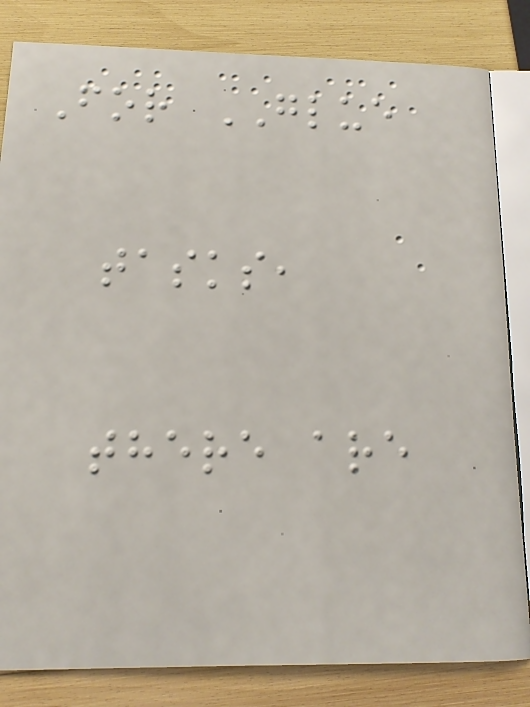For GLUE
tasks,
there are
